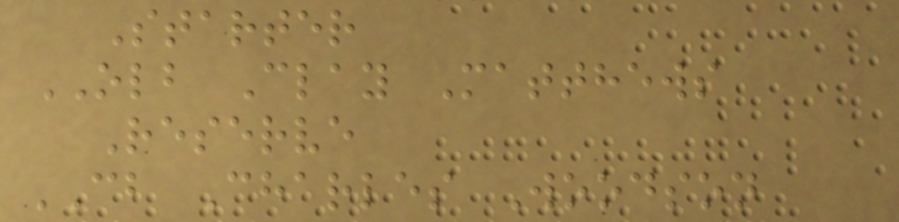Starter
OLB Clay Matthews
Reserve
CB Charles Woodson
